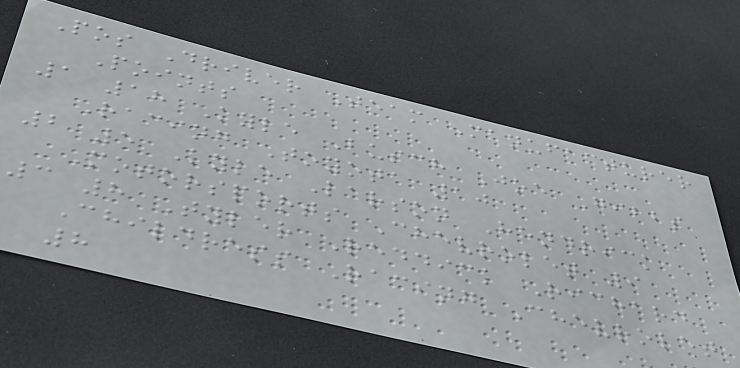Pos Driver Team Manufacturer
Points
1 18 Kyle Busch Joe Gibbs
Racing Toyota 10
2 5 Kyle Larson Hendrick
Motorsports Chevrolet 9
3 8 Tyler Reddick Richard
Childress Racing Chevrolet
8
